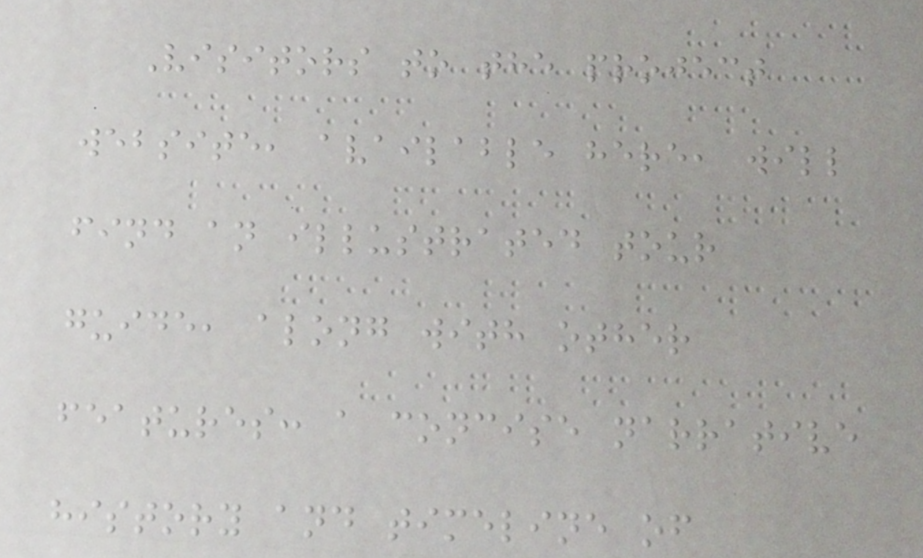Visitors to the project
website, available here, will
find an illustrated tour
guide, along with other
features: a concise narrative
history and timeline of
